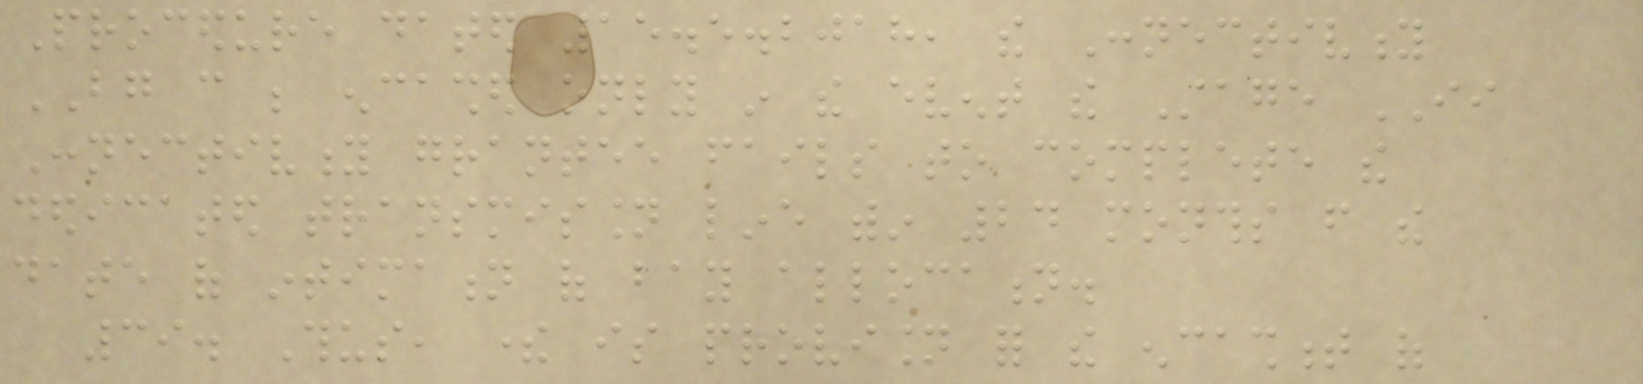Procedure dated 15.5.2018, the Connectivity
BG can be encashed only in the event the Stage II
Connectivity grantee fails to complete the
dedicated transmission line within 24 months from the
date of intimation of bay allocation.
39. Thus, there is provision for the encashment of
